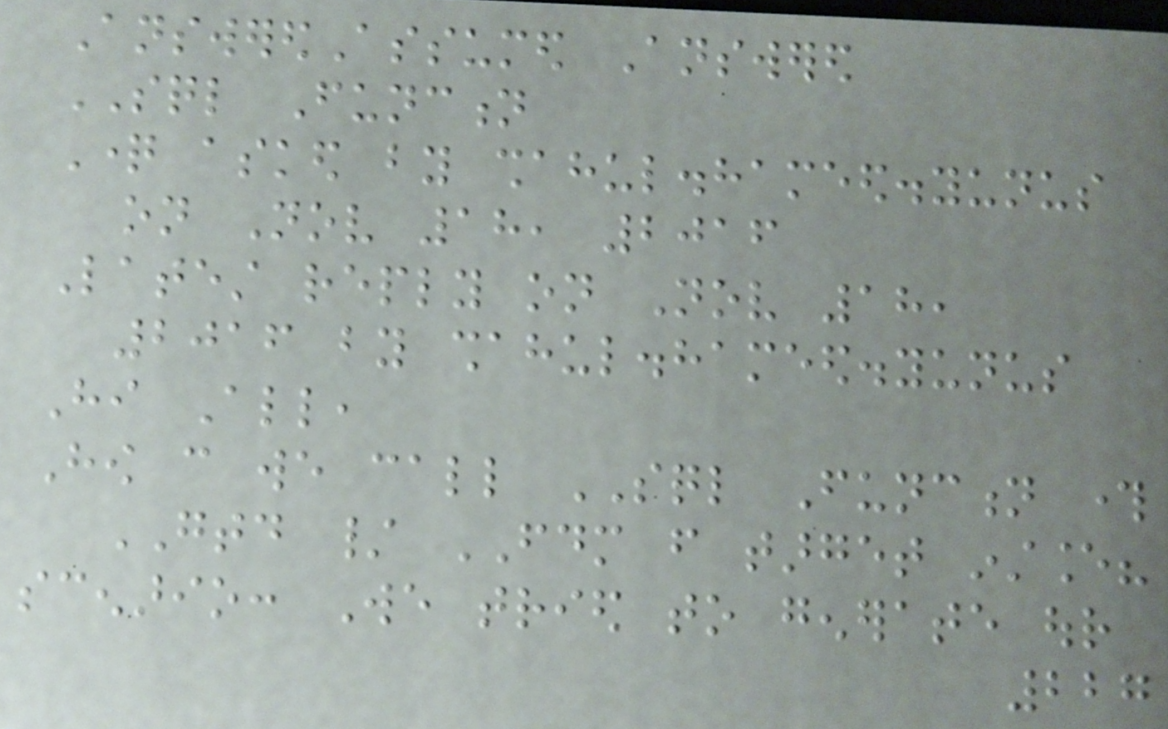AnsweredAssumed Answered
SQL Function
Question asked by shahul.hameed.yunus
on Nov 18, 2016
Latest reply on Nov 18,
2016 by shahul.hameed.yunus
Hi All,
How can we call SQL Function through
GTD / FDM from target instance?
scenario: We tried to generate our
227
